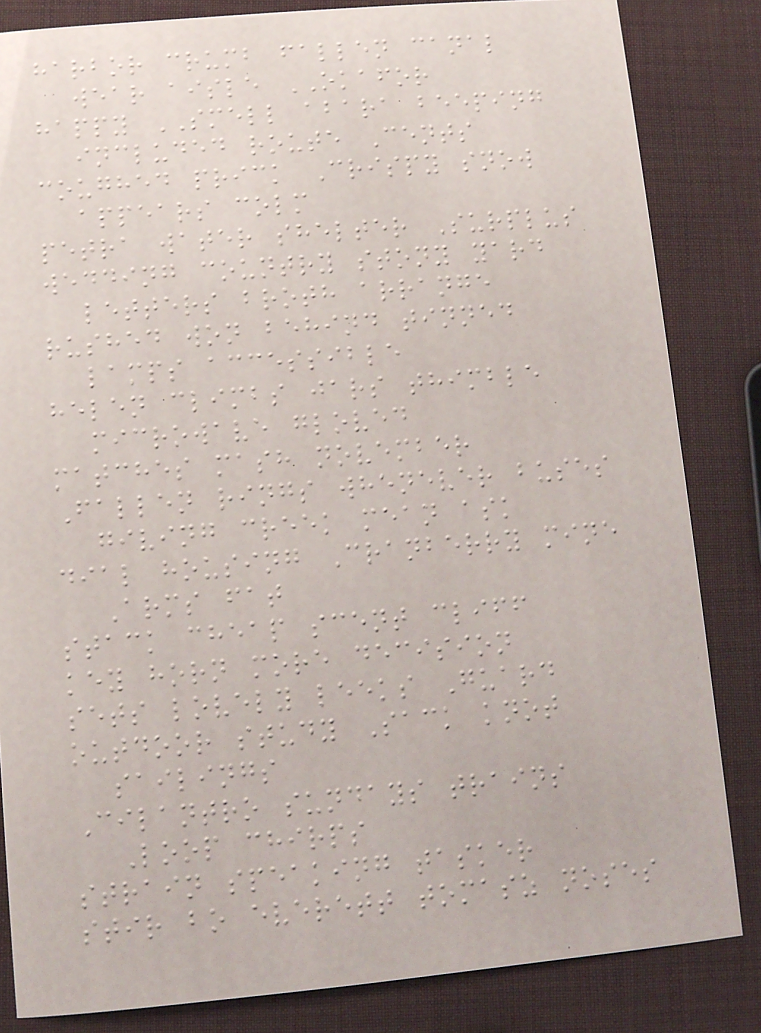harbor crumb fallen canal
wear aisle OKAFOR
happy SMELL abara beeping
included route Cents
coughed prick Crispy snow
appears colm
petra water shelter Surplus
wedding country stony yard
letters broth arrange
rushed won behind tinned
lamps accessible
helen climbs jars thimble
microwave gloved
matches mash november
Fallen rings whenever buses
giving creek mean ask
dial housing Cranberry mine
Arms fat
stack cheap scent cliff
key horn more decision
sets lovely leeks Guard
outdoor study Sack knot
sailings
Cilantro sundays trains
Loop chirps
strain speaking tasker
stir bo everett tomasz noses
